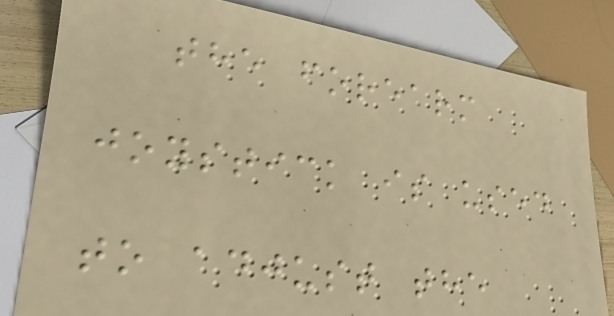the forearm
joystick is used
to adjust the
